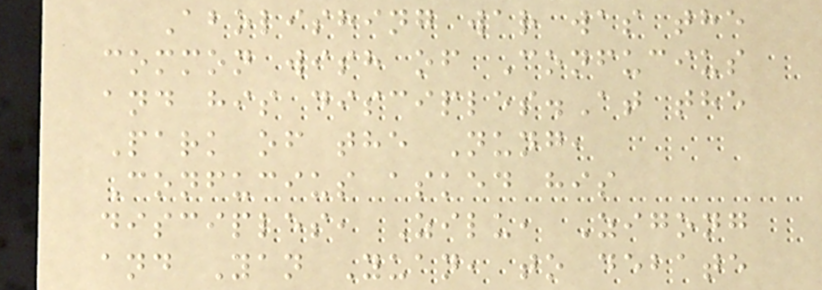Abolishing war was the
common wish of Confucius
and his disciples.At the
Park of the Nung,
Confucius asked his
disciples, Zilu, Zigong
and Yan Yuan, to debate
